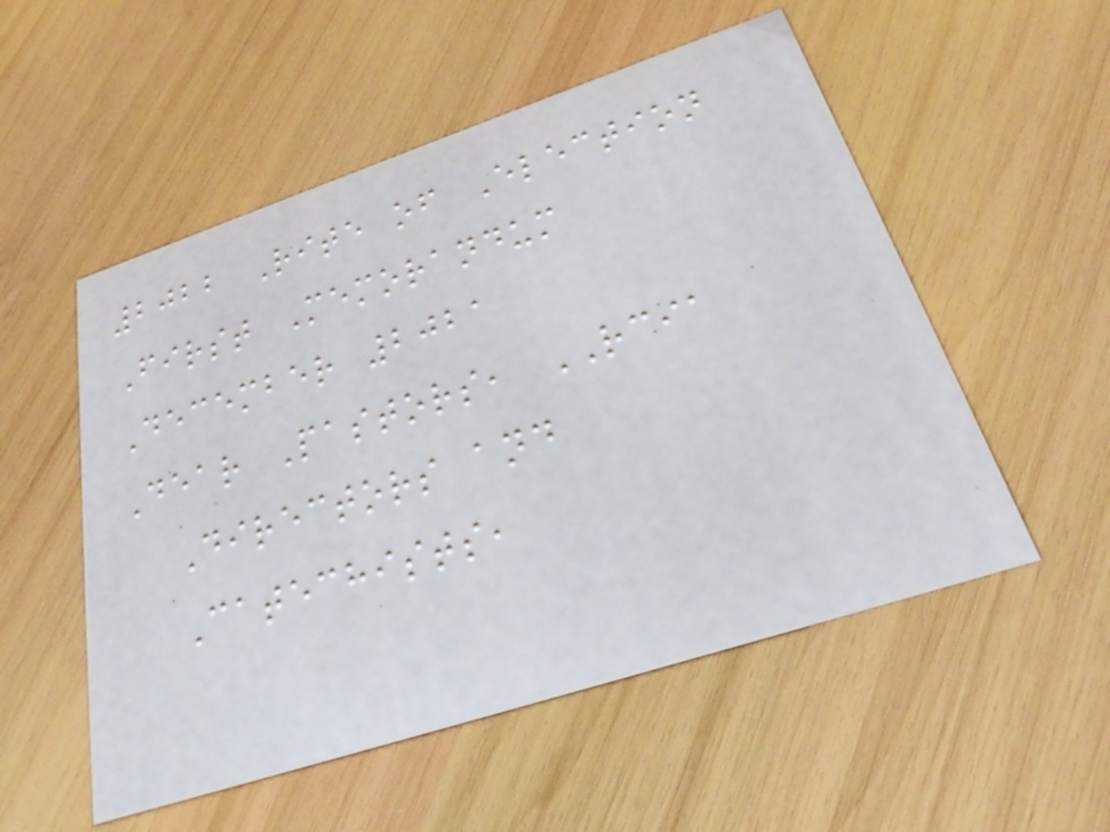2022 Rite of Election
First Memorandum
December 2021
Dear Pastors, RCIA
Directors and
Catechists,
